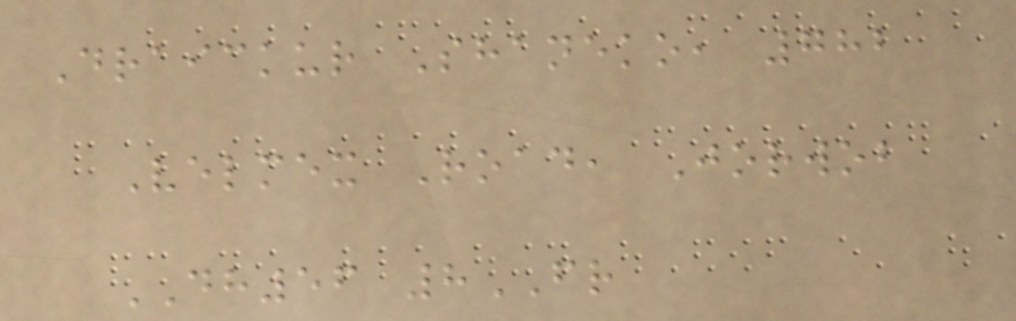Draickur Shaneko, 782
Velmex Road, Jorwob
DH56 8FR
